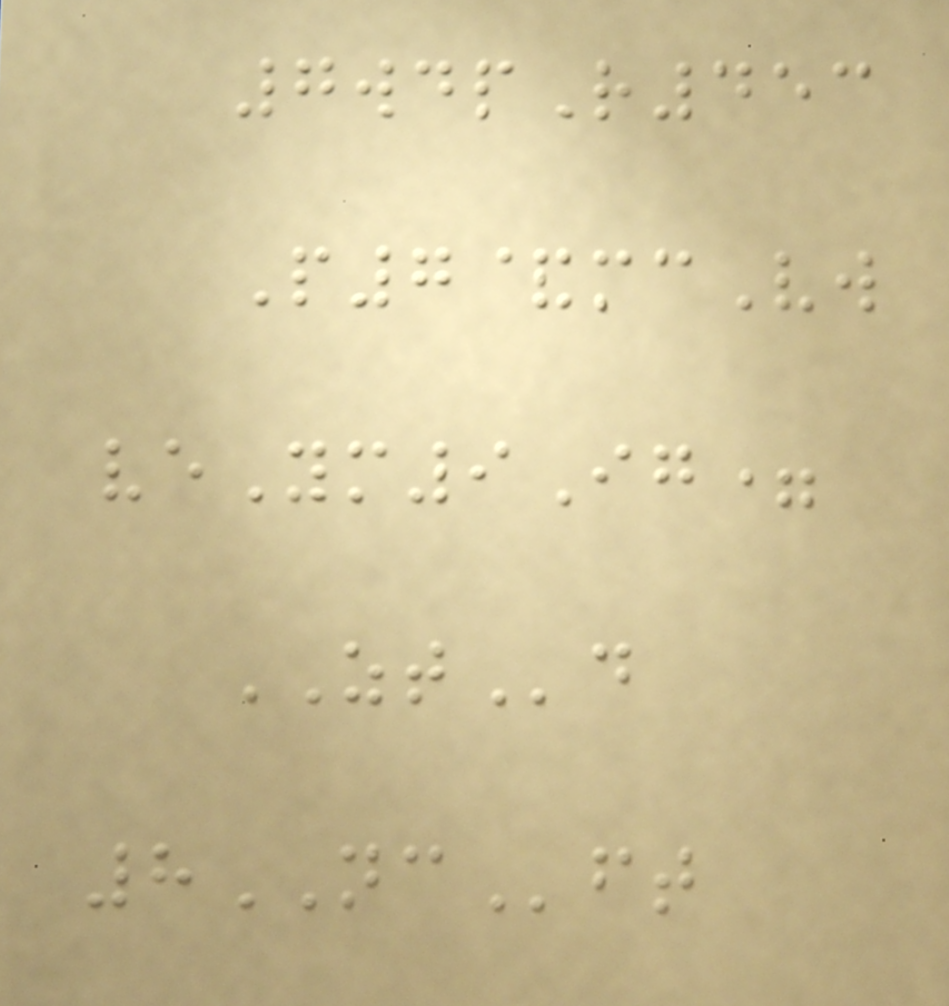7wdpR453
P7&mcVw
veYm9Ig=
ZTd
8NCft
